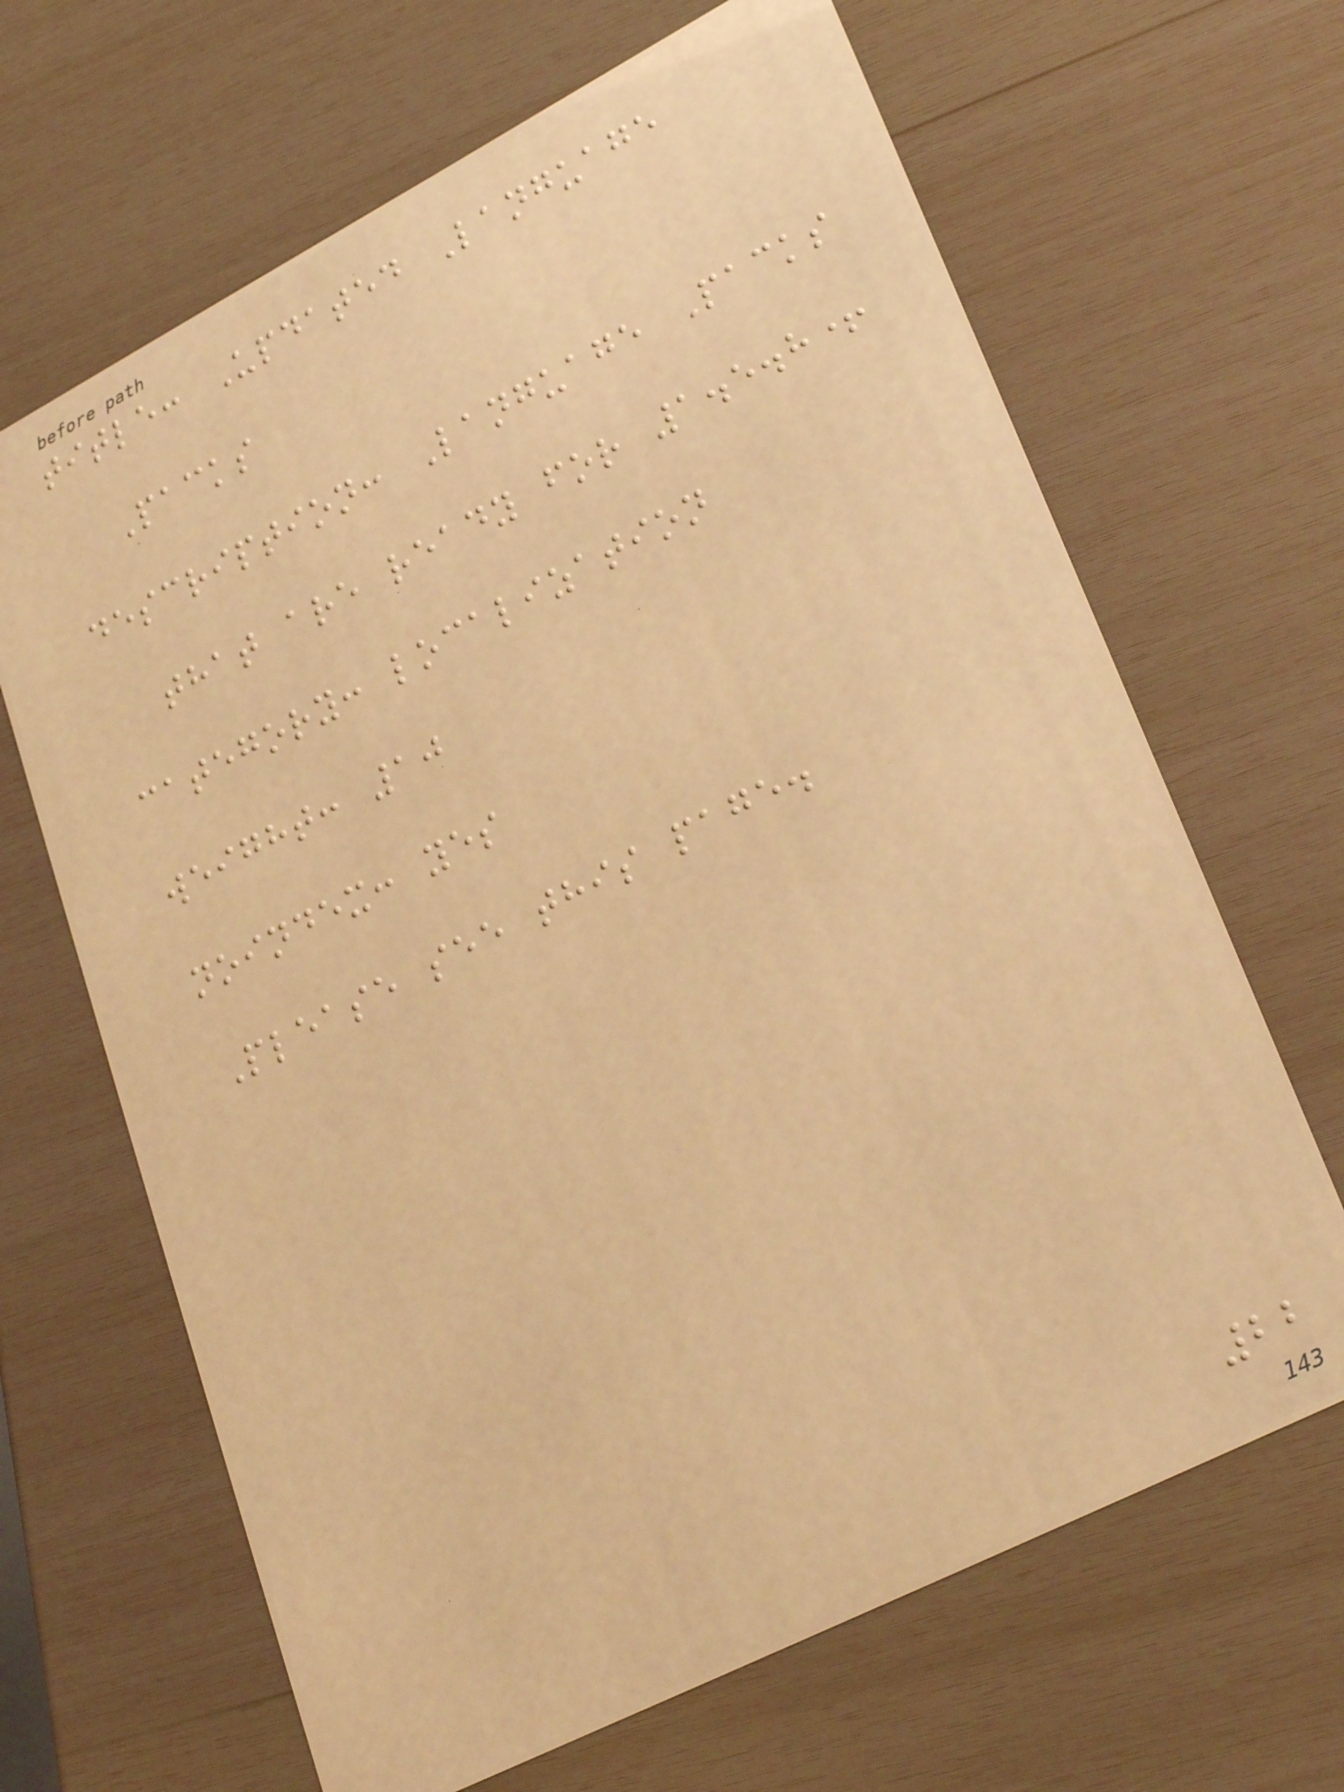title: Updated Language
Packs
description: Language Packs
that are ready for 1.5.8+
category: localization
weight: 10
noindex: yes
Please see this page.
22
